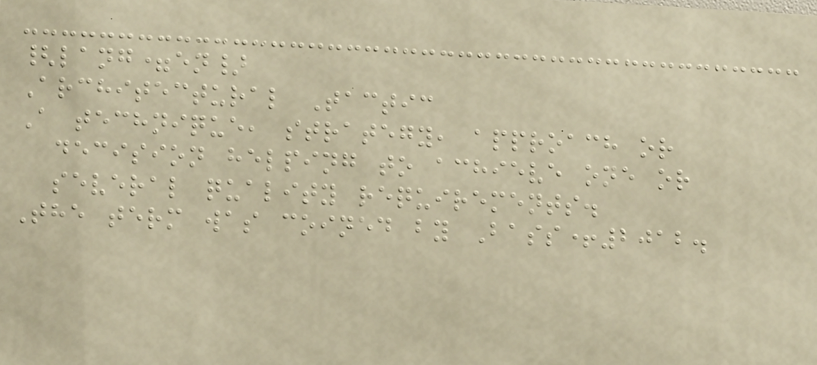{lang=en}
Architectural Tactic
A technique, strategy, approach or
decision helping to achieve one or
several quality requirements.
The term was coined by Bass+2012.
